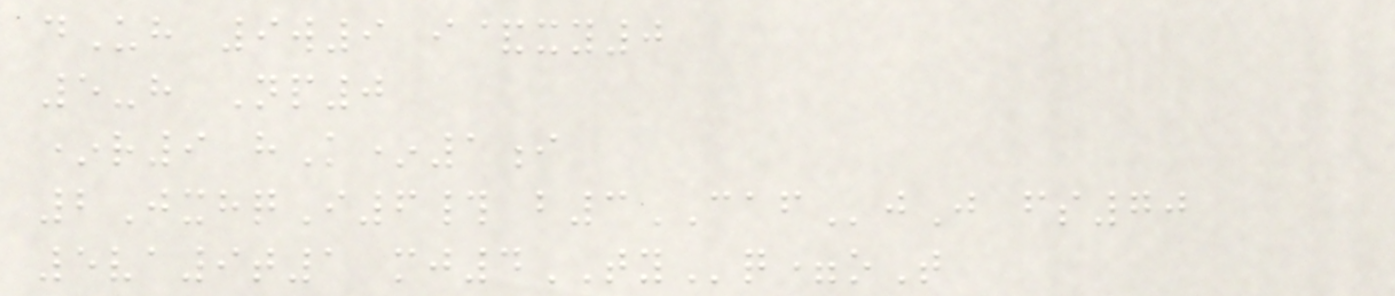dUh 9w9 i&xy0
5-h Np0
*r9 hK*1i
2JxhqI6# b3CAFjJ fs70
5va9t1 mj4TYq=oT
